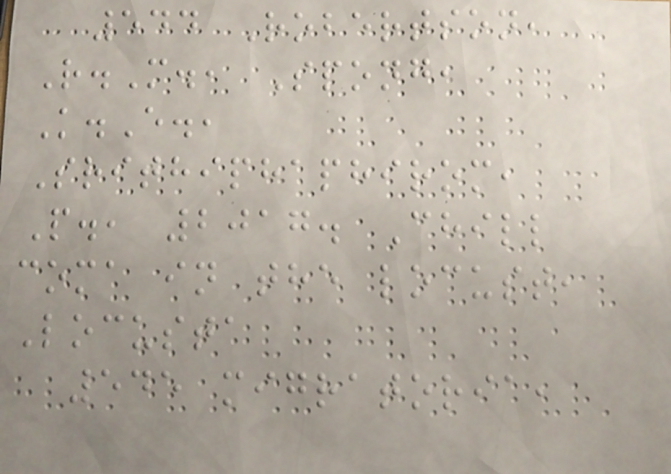544 Robertson,
R.M., Spong,
K.E.,
Srithiphaphirom,
P., 2017. Chill
coma in the locust,
Locusta
545 migratoria,
